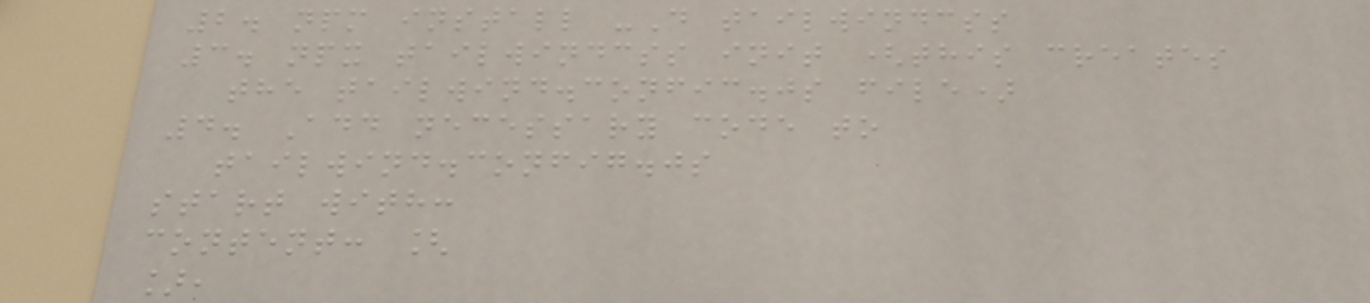2. npm install -D tailwindcss
3. npx tailwindcss init (this creates
the tailwind.confic.js file)
4. Add necessary code to
tailwind.config.js
start with:
content: [
],
